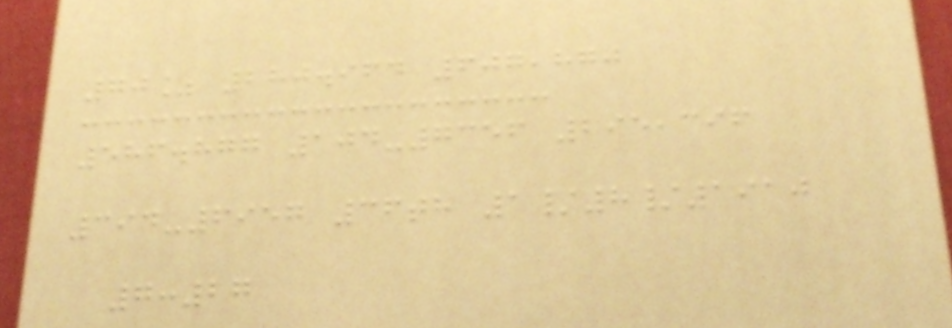70% 280.964 607,870
586.877 104-7356 295,396
394-6957 36th 1/8/1910
7:27
